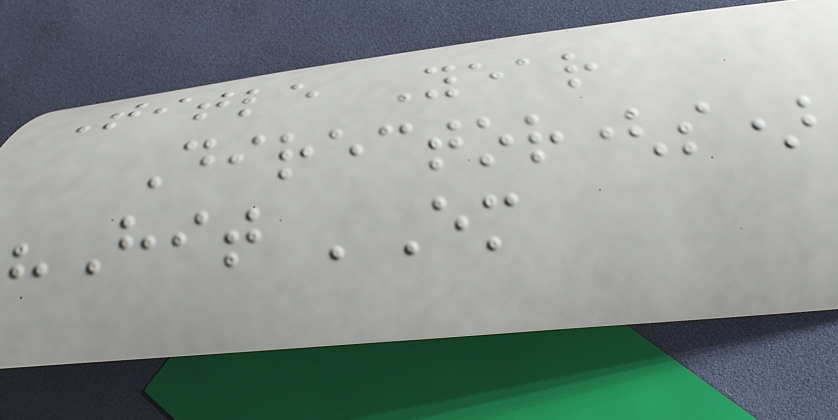Title Year
Director(s)
"Hit 'Em
